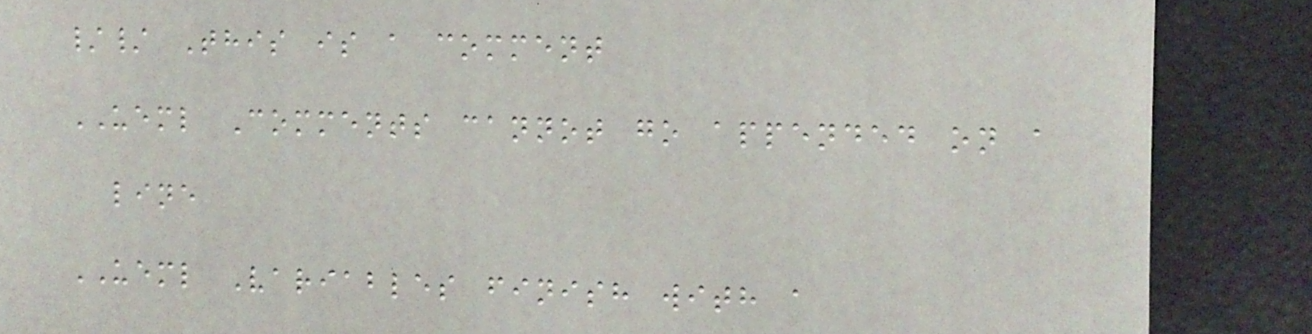// This is a comment
UEML Comments cannot go appended on a
line
UEML Variables finish with a
